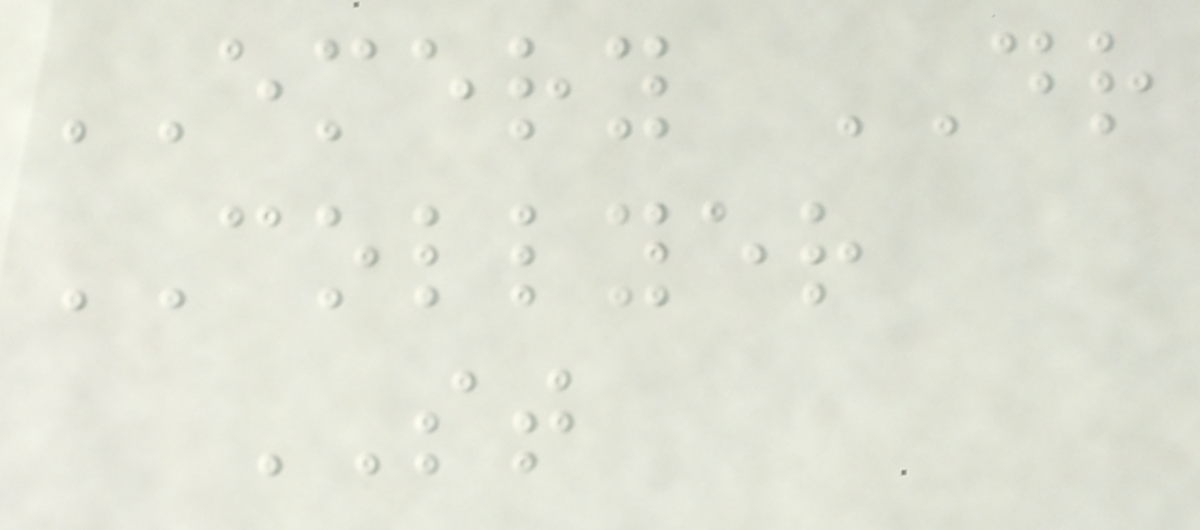EMERY DR
COLLYER
ST
